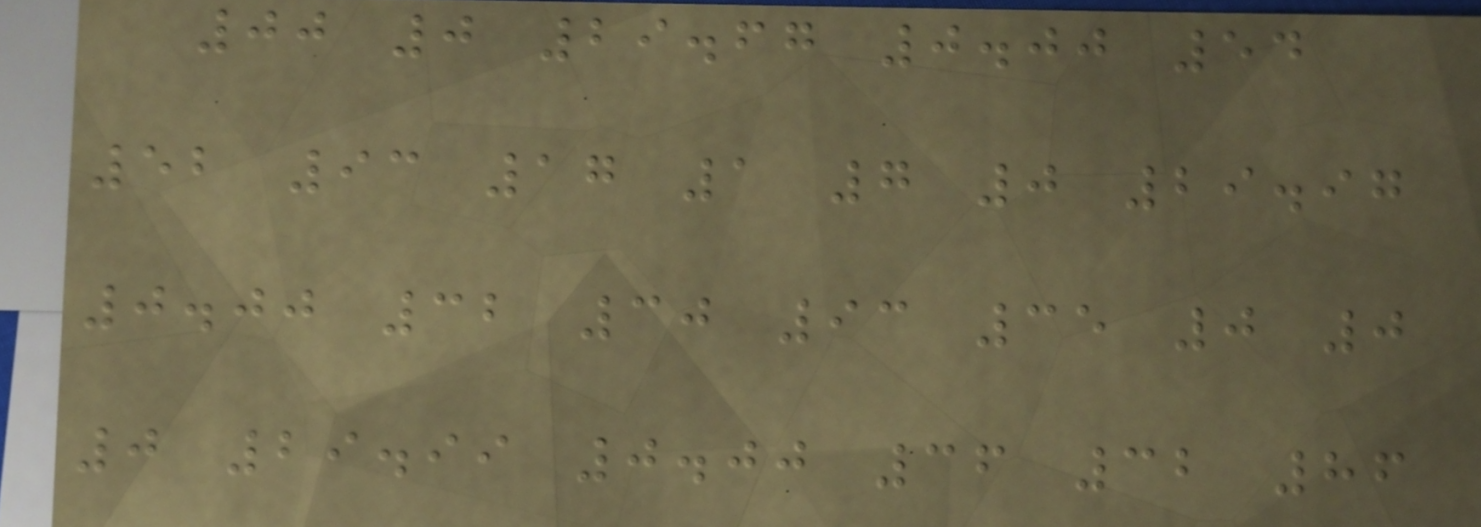00 0 29.67 0.00 54
52 93 17 1 7 0 29.97
0.00 32 30 93 35 0 0
0 29.99 0.00 36 32 86
